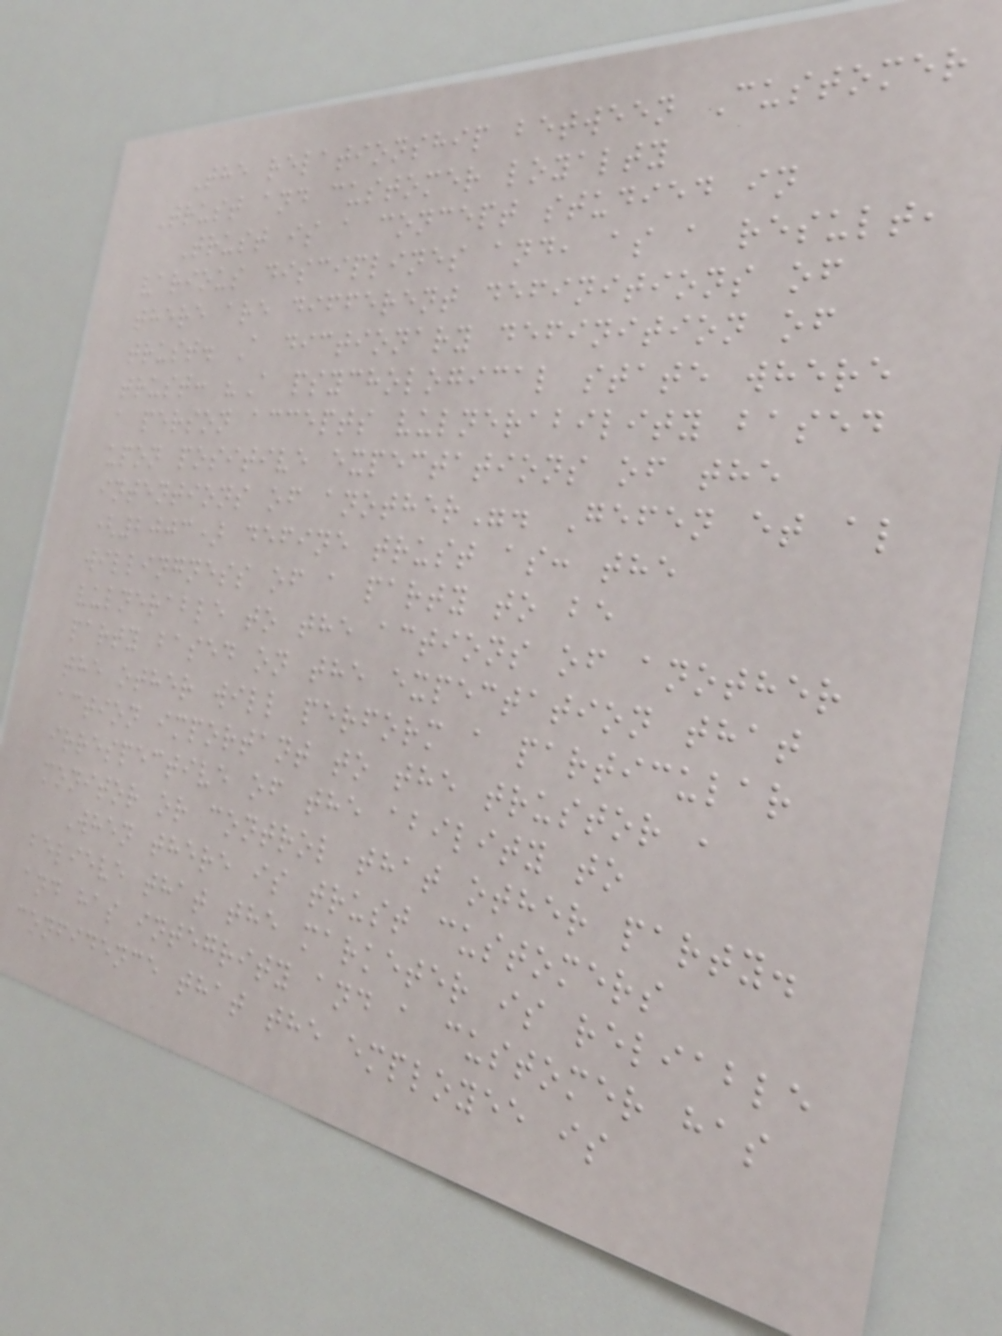The relationship between Customer
Trust and customer loyalty
Trust is a concept studied in
various disciplines and, as a result,
there are different definitions of
trust. A dictionary definition of
trust: "A psychological state where
a person accepts vulnerability based
upon positive expectations of the
intentions of another". Gefen et al
(2003) define trust as: the
willingness of a party to be
vulnerable to the actions of another
party based on the expectation that
the other will perform a particular
action important to the trustor ,
irrespective of the ability to
monitor or control that other party.
When there is trust customers
believe that the marketer is reliable
and has integrity and a customer has
confidence that the employee is
